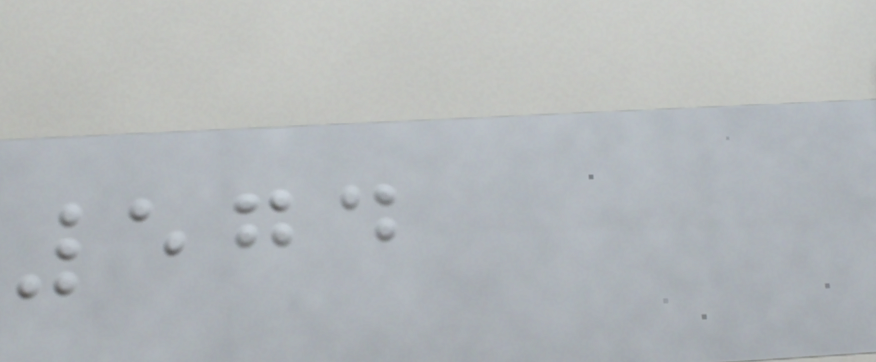574
